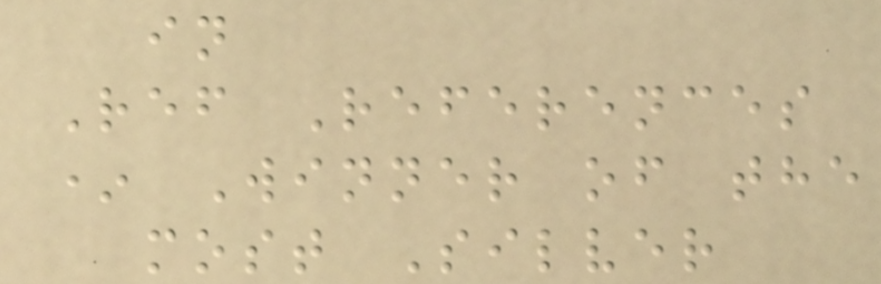in
Ref References
* Winner of the
most Silver
